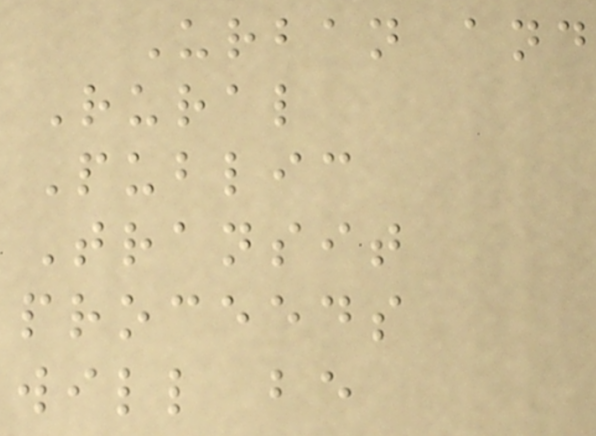Urban and
Rural
Public
Transit
proceeds
will be
